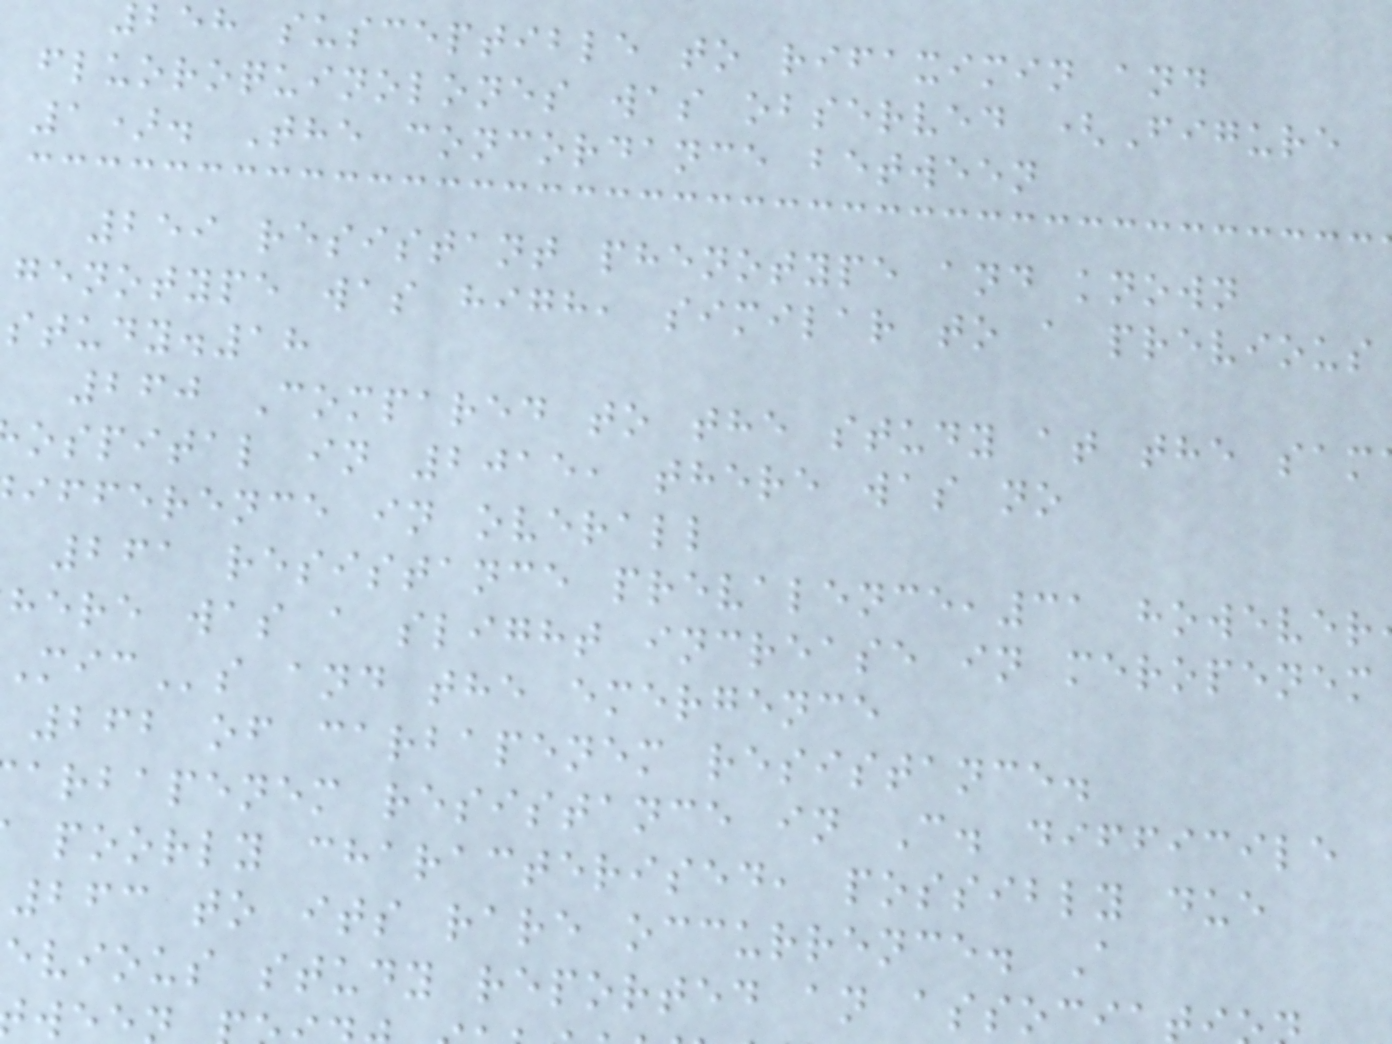258 susceptible to rifaximin and
fluoroquinolones was observed (Figure
1). The concordance between
259 resistant phenotype and known
genotype was high, similar to a previous
study.18
260 Compared to the study at the sam
ospital in 2015, there was no
ifference in overall
261 resistance prevalence,31 however
here was a slight increase in meropenem
s and the emergence
262 of carbapenem resistance.
arbapenem resistance in C. difficile
poorly characterised, possibly due
263 to its rare occurrence. A
evious study reported an associa
